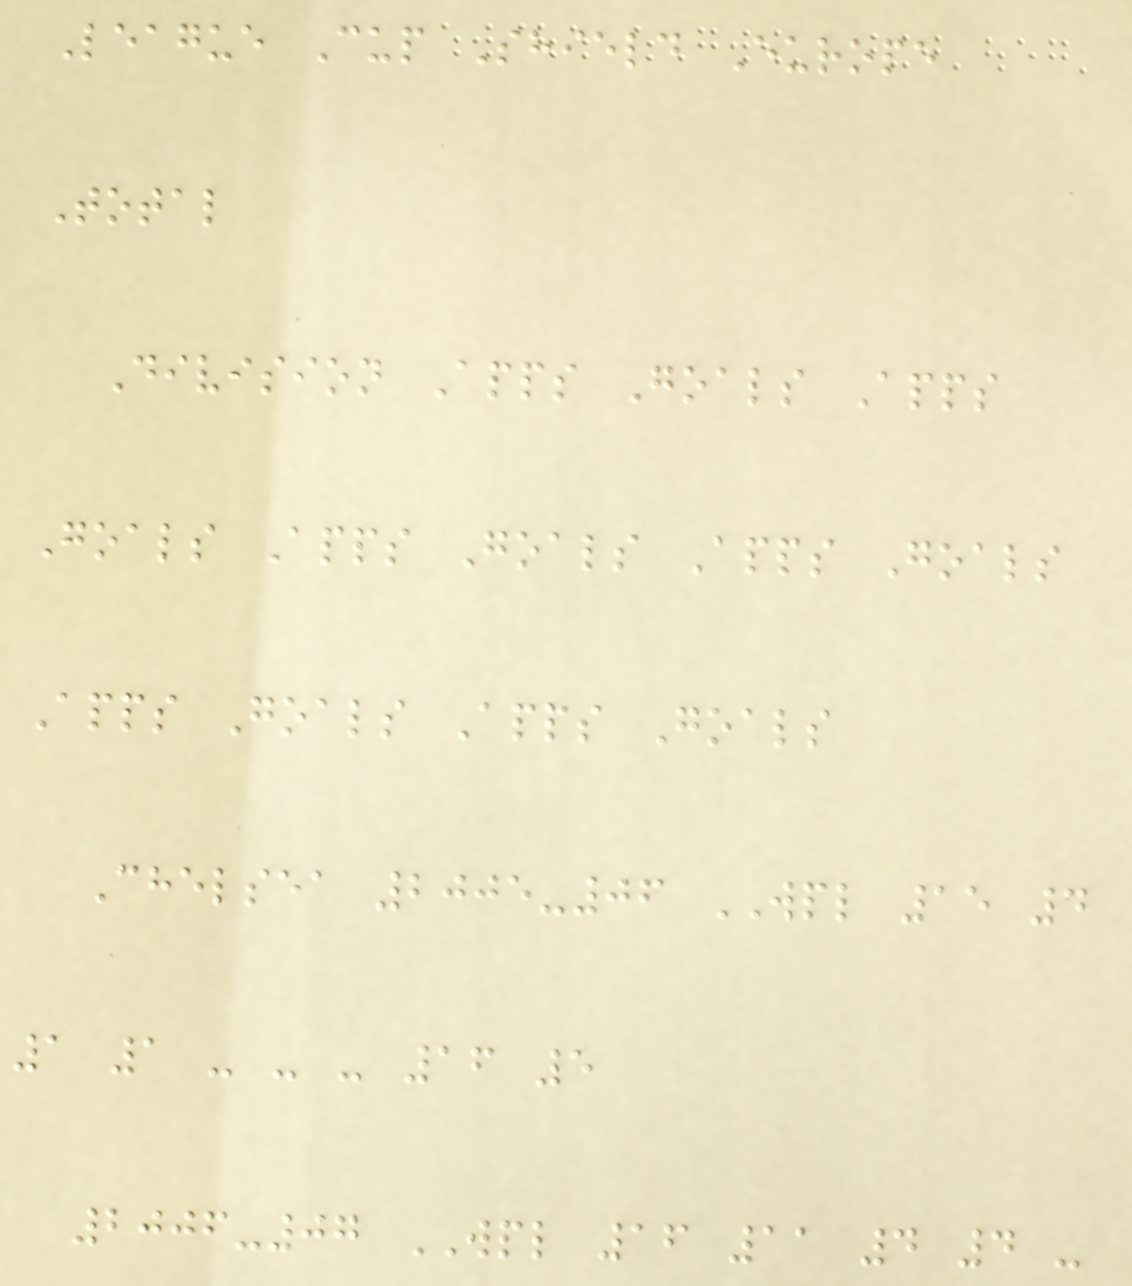League Cup Shield Europe
Total
Division Apps Goals Apps
Goals Apps Goals Apps Goals
Apps Goals Apps Goals
Chelsea 2005-06 WPL 15 4
1 1 - - - 16 5
2006-07 WPL 16 11 4 4 -
